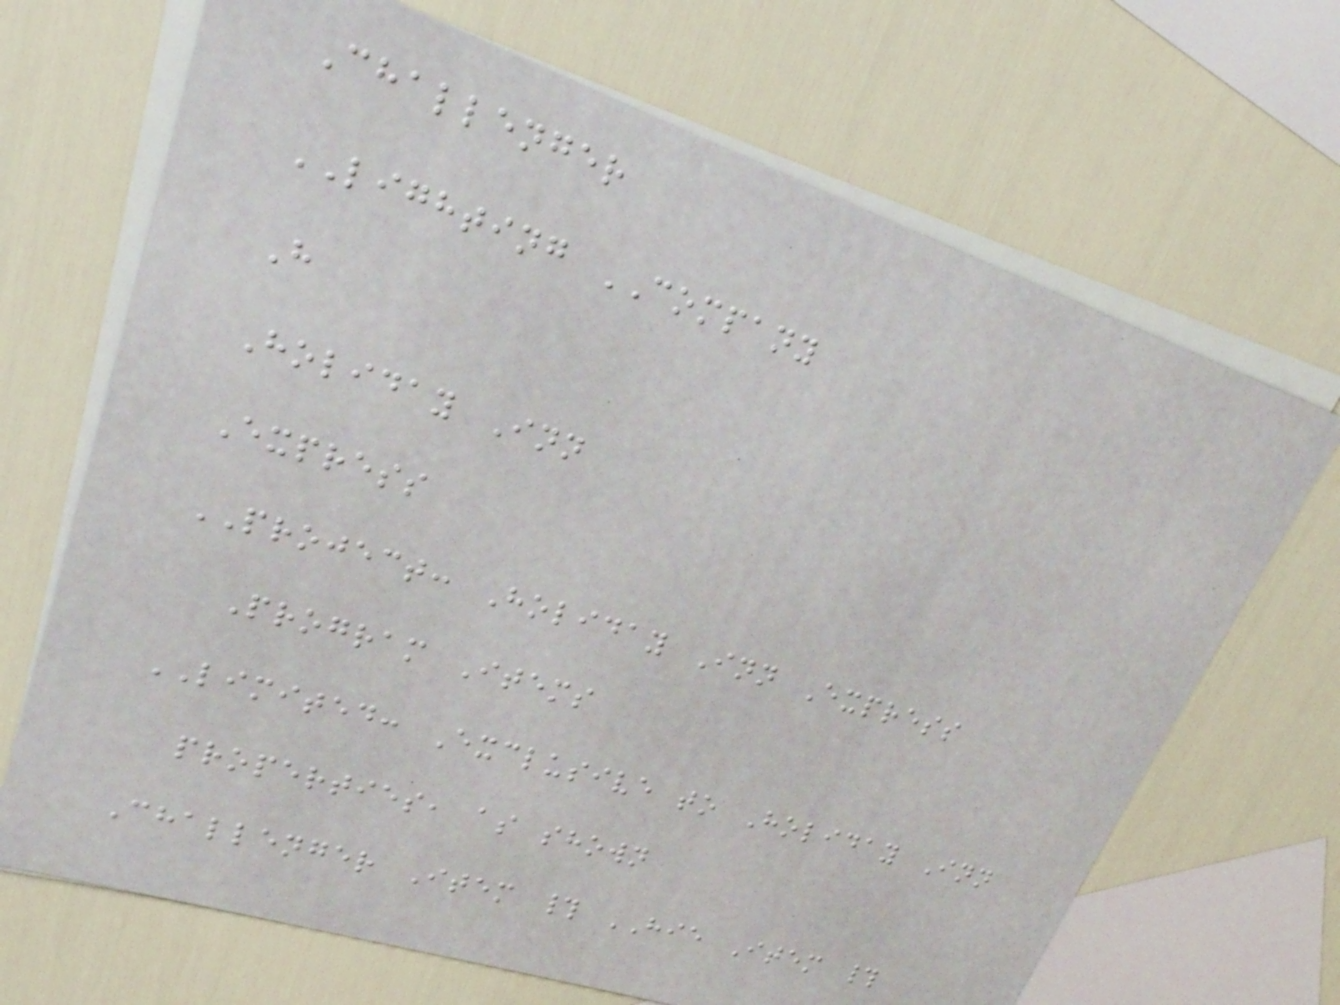Challenger
LIGHTING COMPANY
H
Holiday Inn
Express
PROJECT: Holiday Inn Express
Program Items
LIMITED: Exclusive to Holiday Inn
properties, as shown
Challenger Item # HIE Item #
